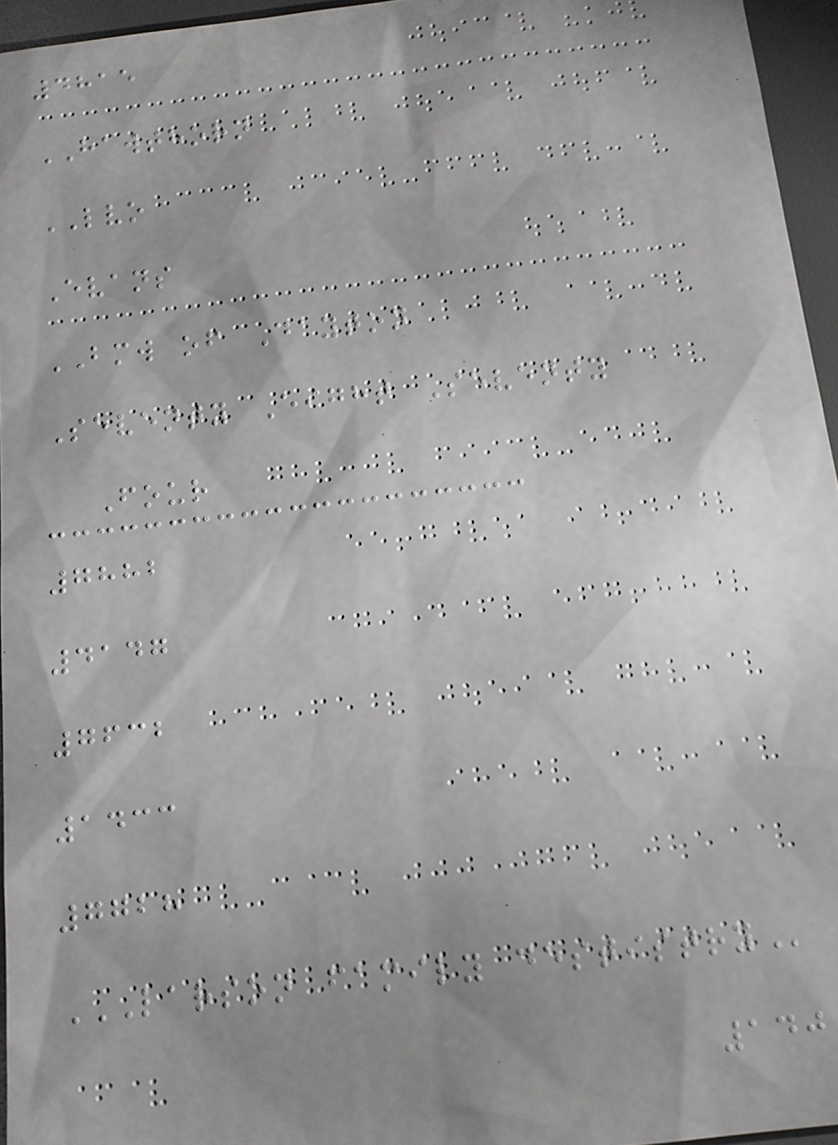4815
HAWTHORN
LVO
Evans
BMW of Dayton
Seventy Eight Seventy
Four
7882
4147
7632
1433
7728
LARSON FAMILY DESTISTRY
140
